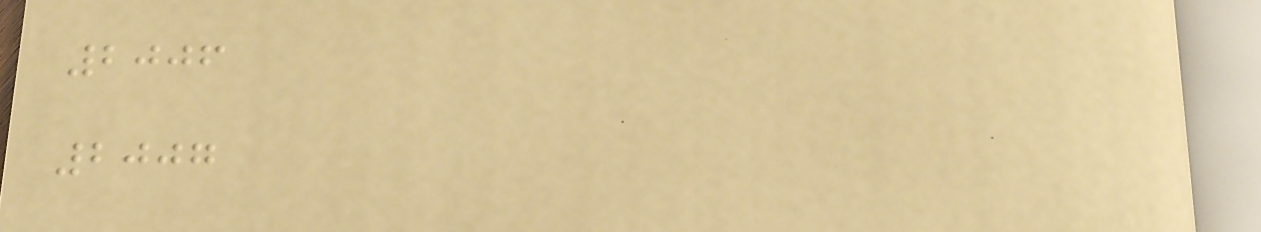2006
2007
